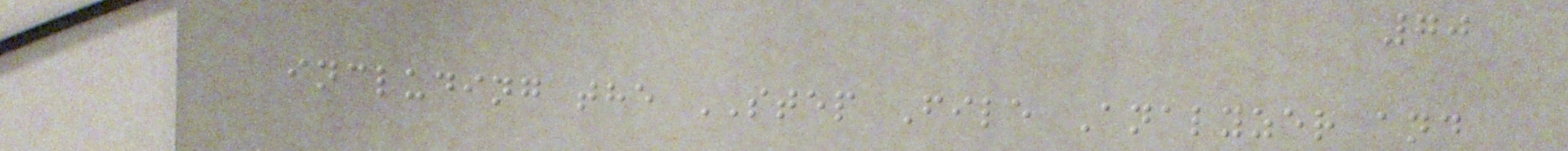70
including the STEP File Analyzer and
